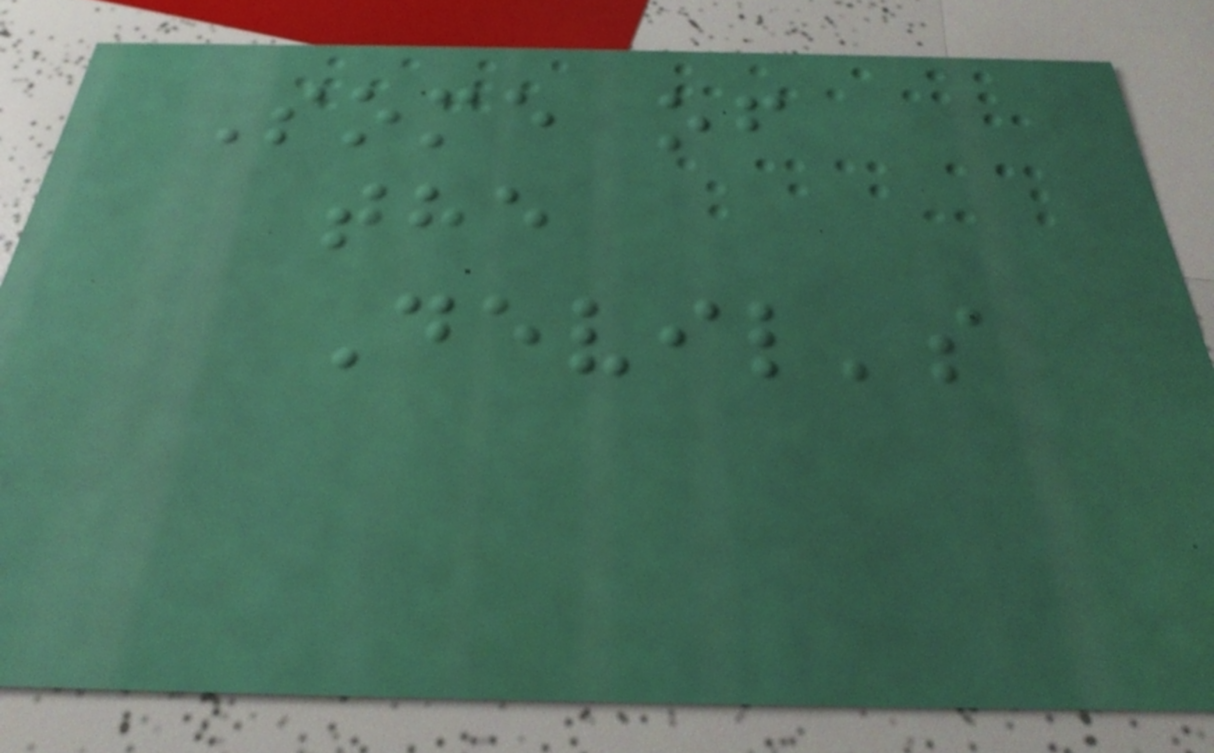Some of
the
Devil's
